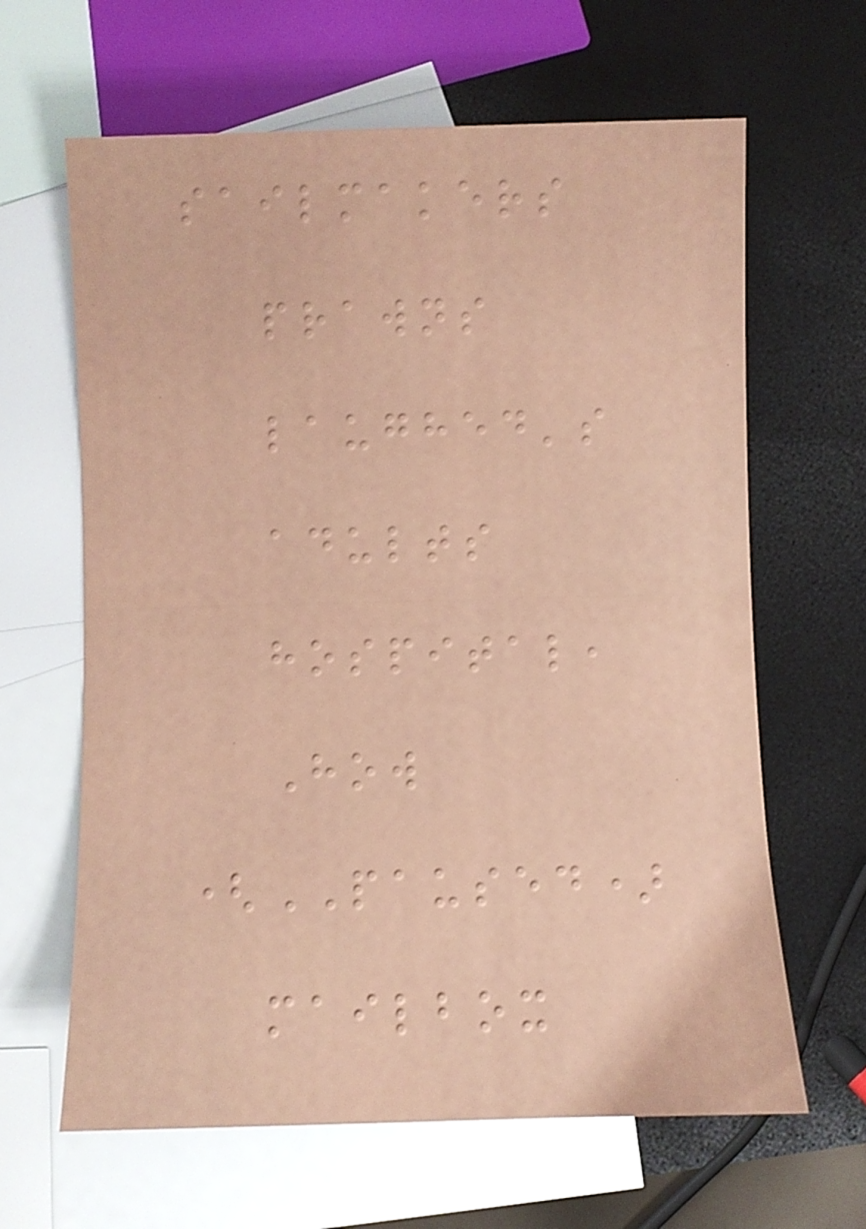sailmakers
prawns
laughed's
adults
hospital,
How
(PAUSED)
mailbox
